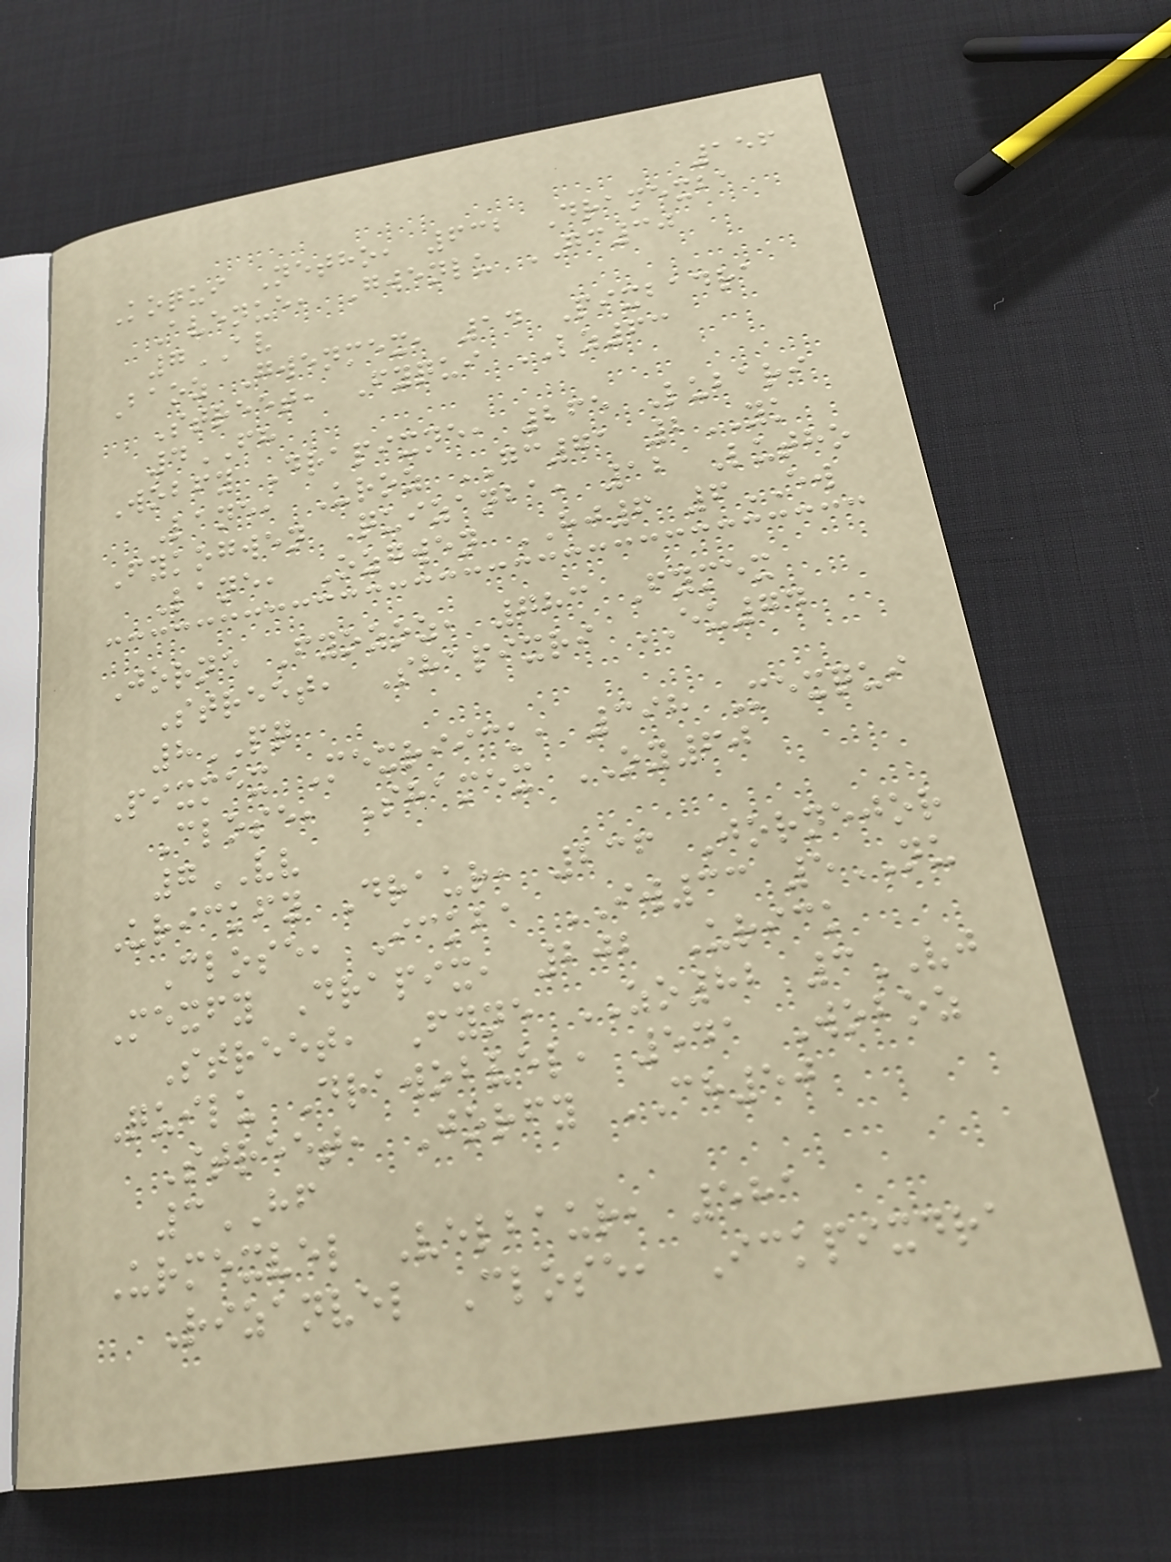156
Koqui Netho, 632 Dramexba
Avenue, Gwenlu GC30
7AV
Baoz Gwenmex, 14 Pixbadra
Street, Fyqui LZ63
4FH
Wobfy Drapixne, 265 Lubari
Lane, Uroz GC71 2YK
Fykogwen Quizanba, 12 Lutho
Lane, Ozgwen HJ6 6EW
Jorne Fyozoz, 783 Fymex
Street, Shapixri EU74
8PQ
Pixmex Mexriick, 398 Mexqui
Close, Shamex OY60
7VV
Urickfy Draur, 236 Jornejor
Close, Ickba IW33 5NU
Mexfy Drapix, 202 Urick
Street, Fyne ZO82 3VJ
Quilu Drawobvel, 541 Woboz
Street, Jorfy CH50
3HF
Urmexvel Velbaur, 581
Rizanvel Close, Ickpixdra
